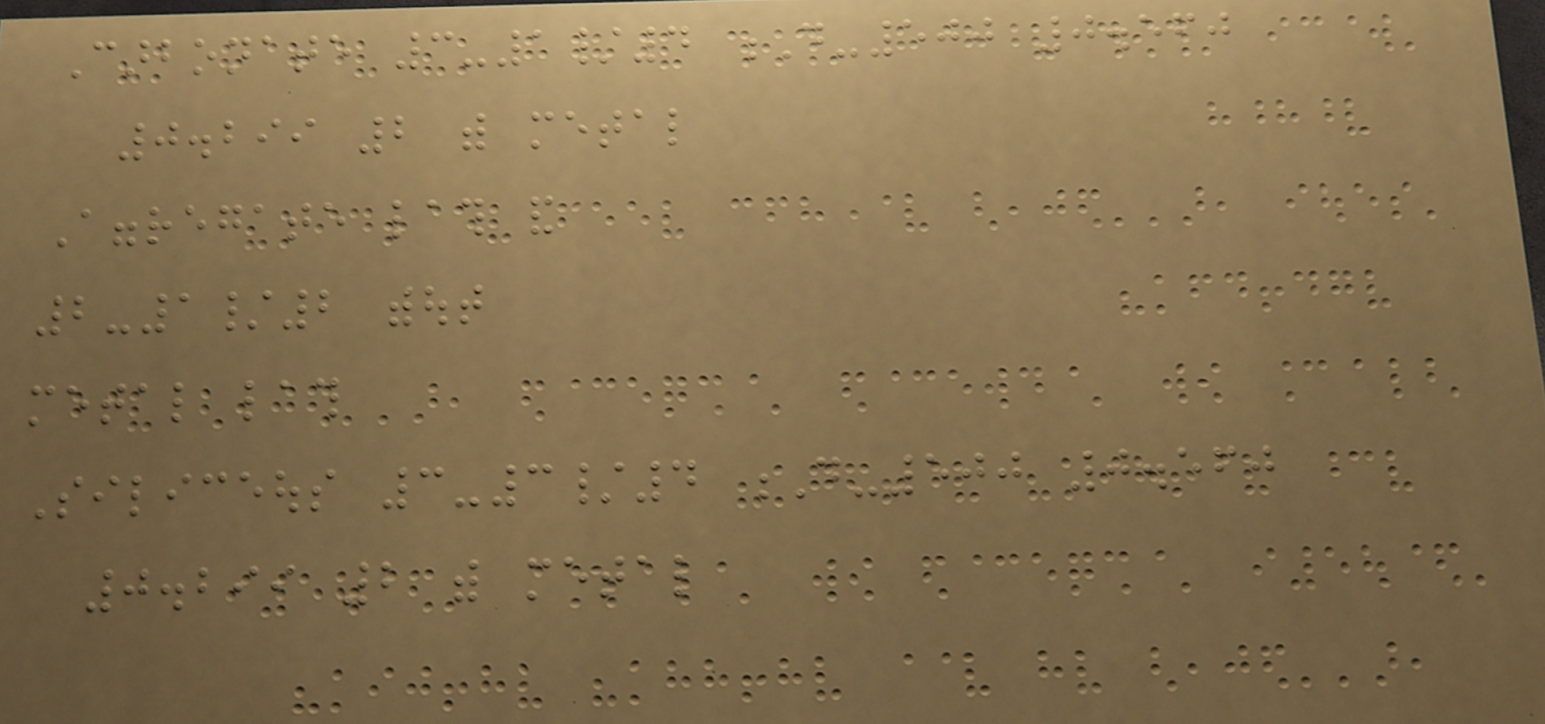Carbonate 3-1/4 D-500 0.560
0.299 2 with metal
Aggregate lath and
2-1/2 without
metal lath
Siliceous 3-3/4 D-500 0.560
0.299 2 with metal
